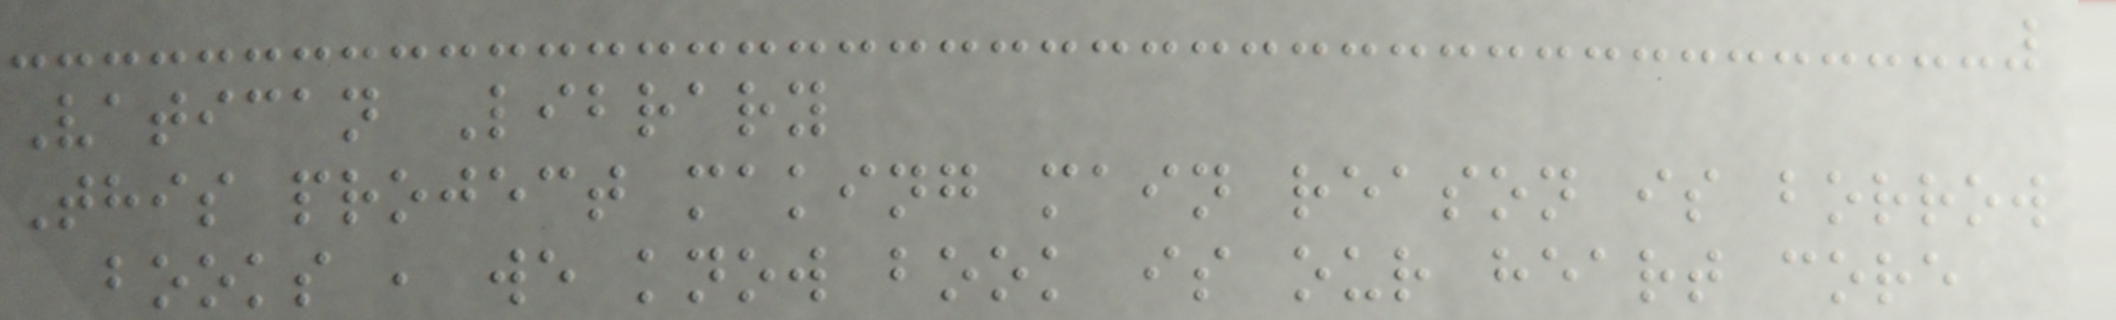Vatican Library
This project making main reason is borrow
books , we know book is our heart core
